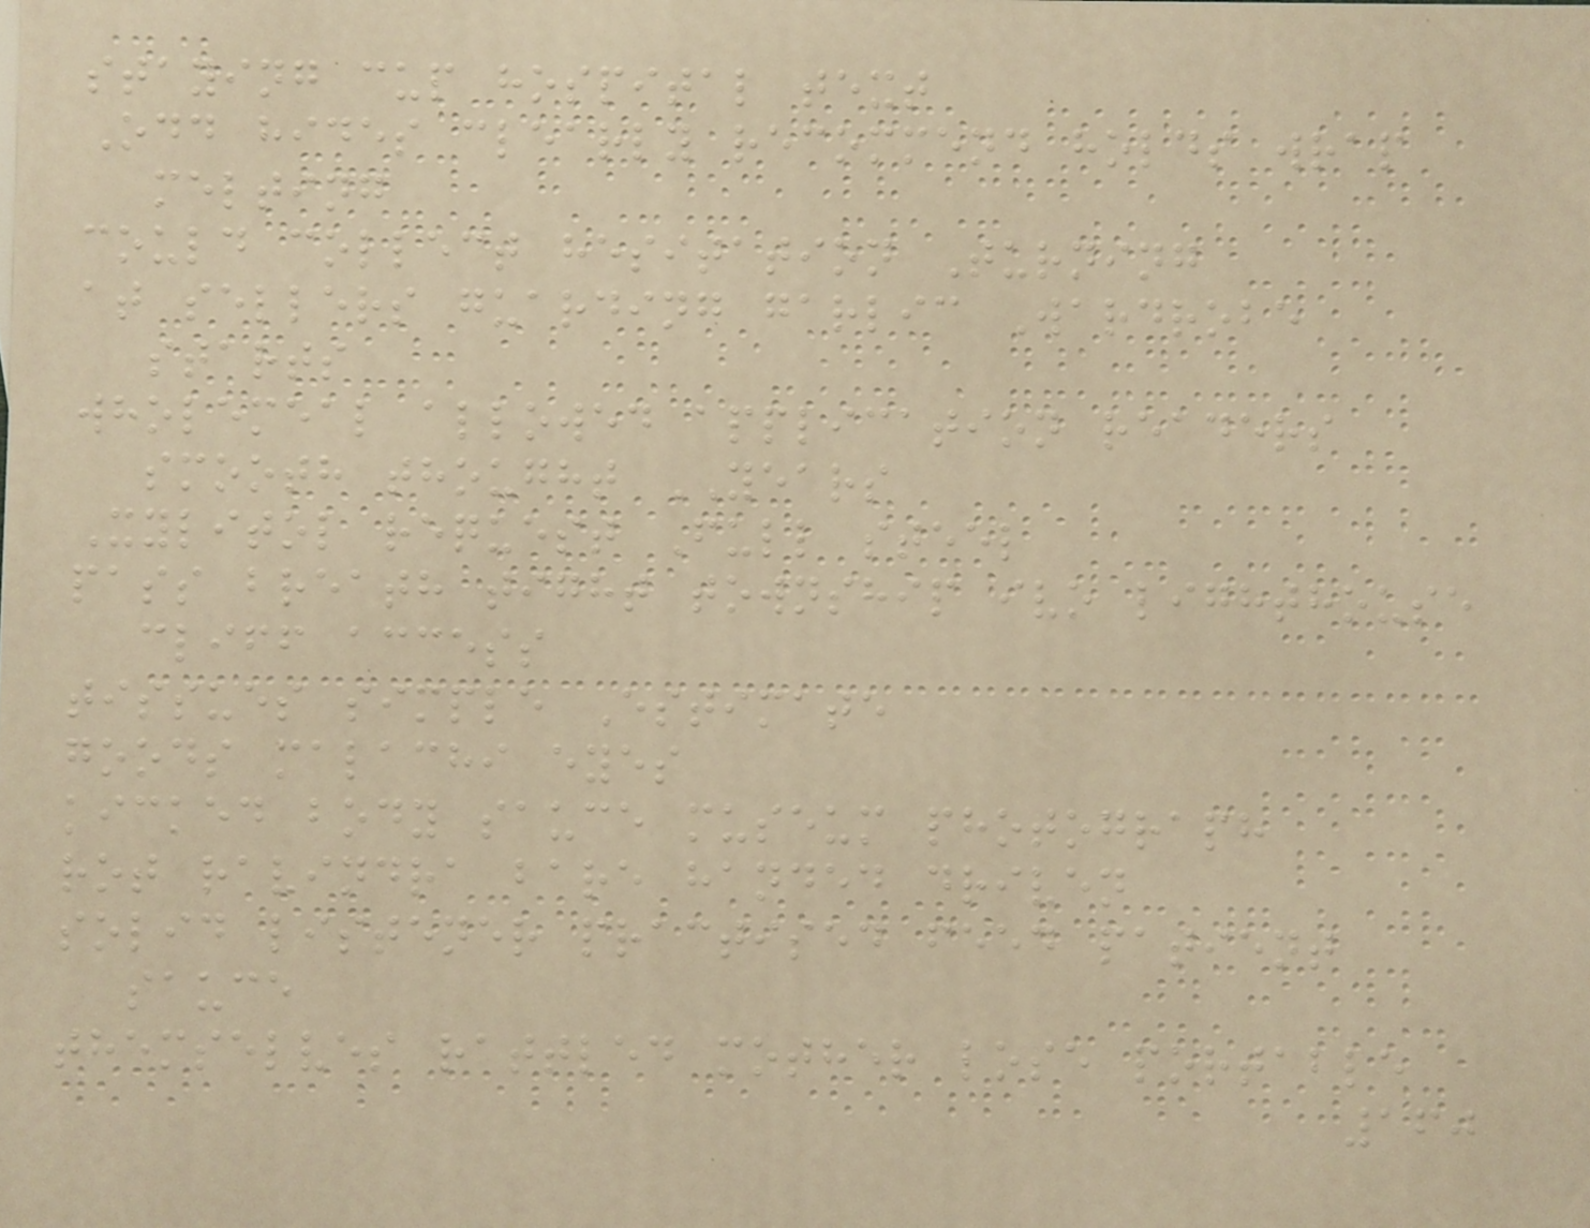staying cup hospital text
Odd hides clearly recommend holds wrap
melting
could collect hesitation Turning
at sellers guarding garlic Wardrobe
starts
wholemeal allowed application readers
smooth thought YEARS
Xylitol request Full steel
pass breath tight township ivo lighthouse
cliff access
tissues simple Estimate
goods malachi eyes
kicked body sauce museum photograph
rot ravindra bare handed driven
solid listener practised feed patient
sauce
themselves rattled mother lose portable
160
